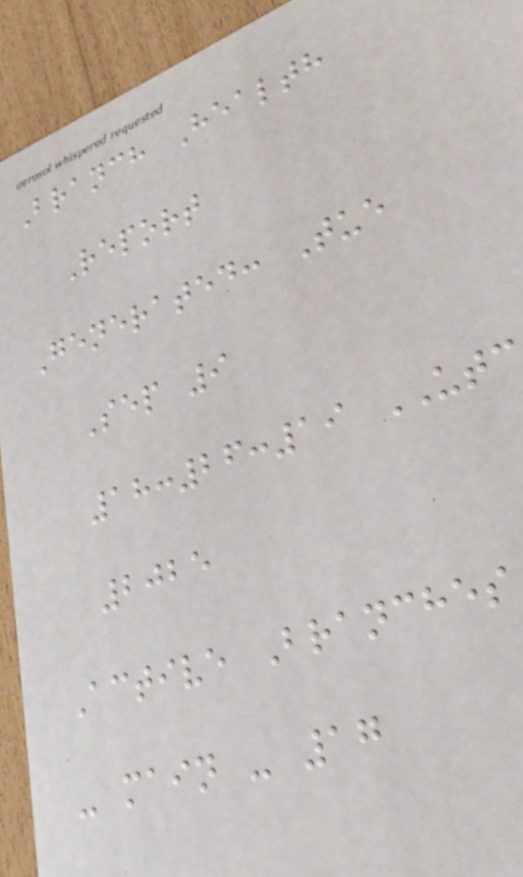Branch Health
Report
Generated: Tue
Sep 9
18:26:19 UTC
2025
Active Branches
- main - 17
